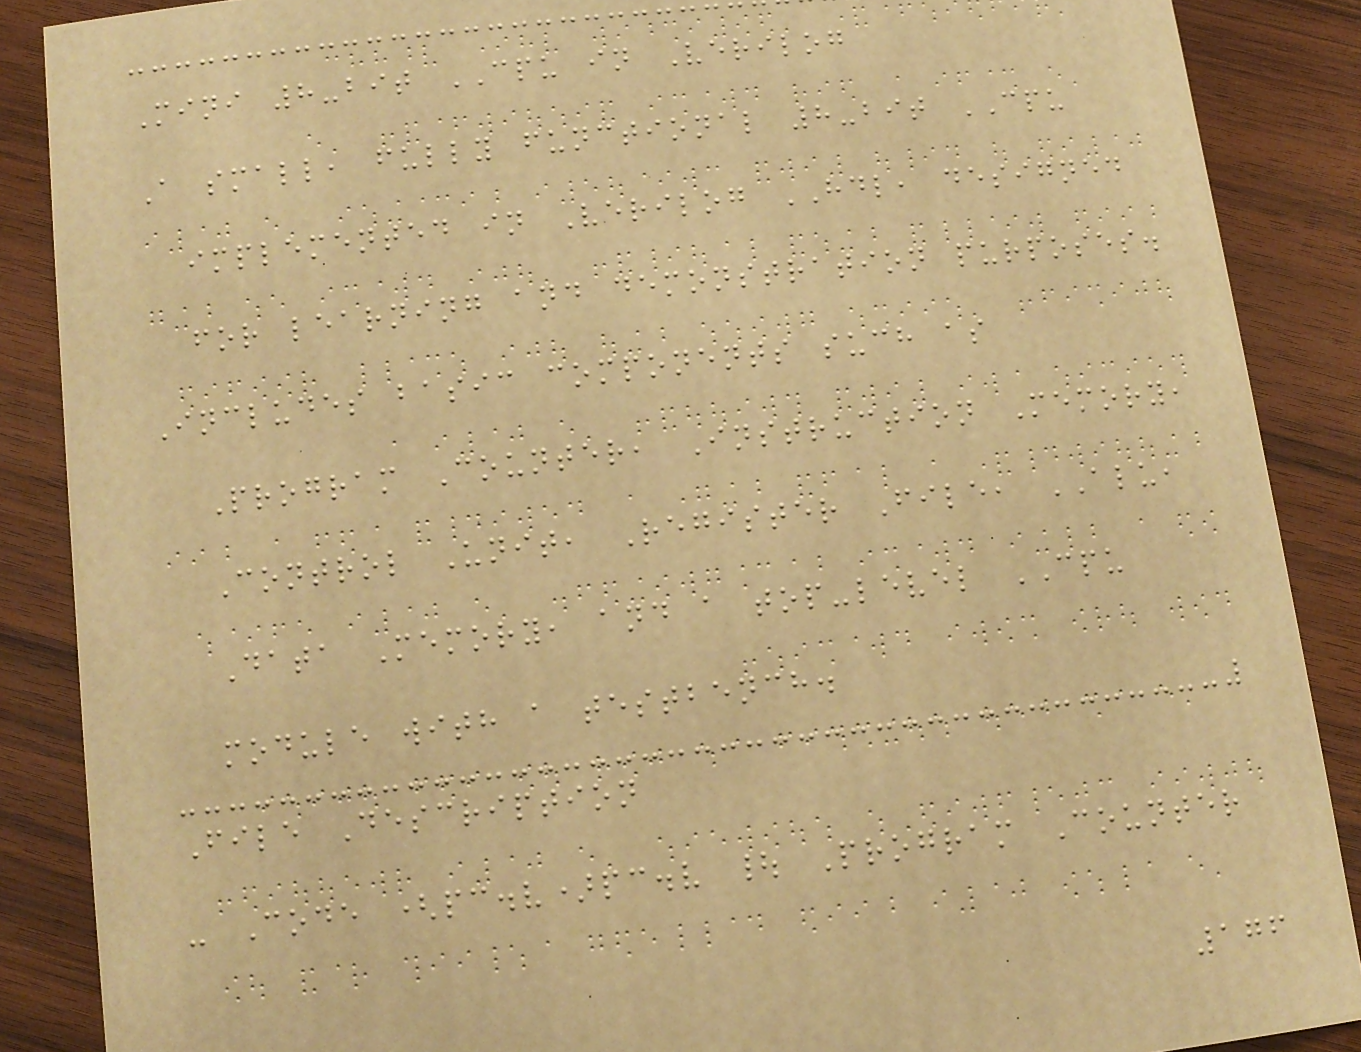Mini 8-bit CPU in Verilog
A small, fully functional 8-bit CPU
implemented in Verilog HDL, designed
for learning and demonstration purposes.
Includes basic components such as
Program Counter, Instruction Memory,
Control Unit, Register File, ALU,
Data Memory, and a top-level CPU
module with a testbench.
File Description
- Code (pc.v)pc.v | Program Counter
176
